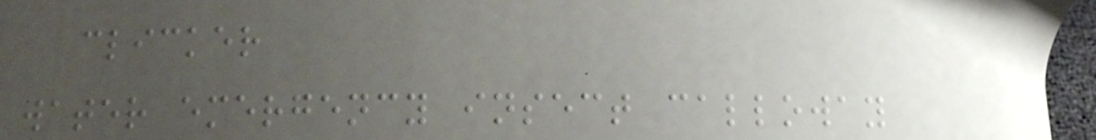clicker
water emergency insect calloway
